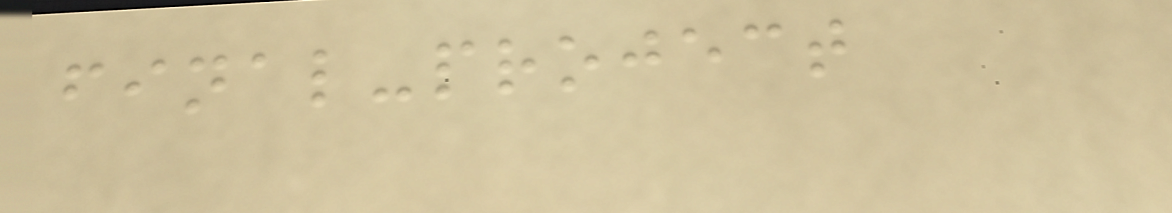final-project
